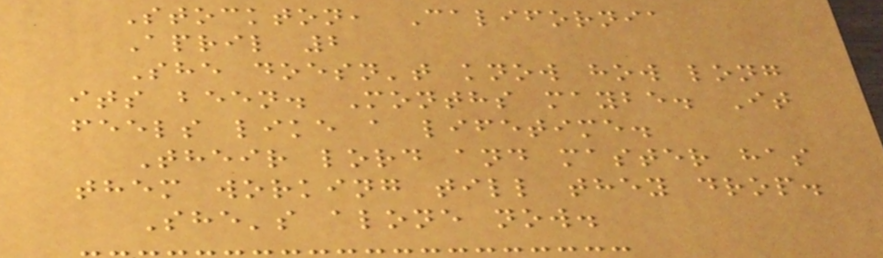Stockton, California
April 2
She doesn't know how long
its been. Months maybe. It
feels like a lifetime.
Their lord and master has
them working till they drop.
She's alone now.
